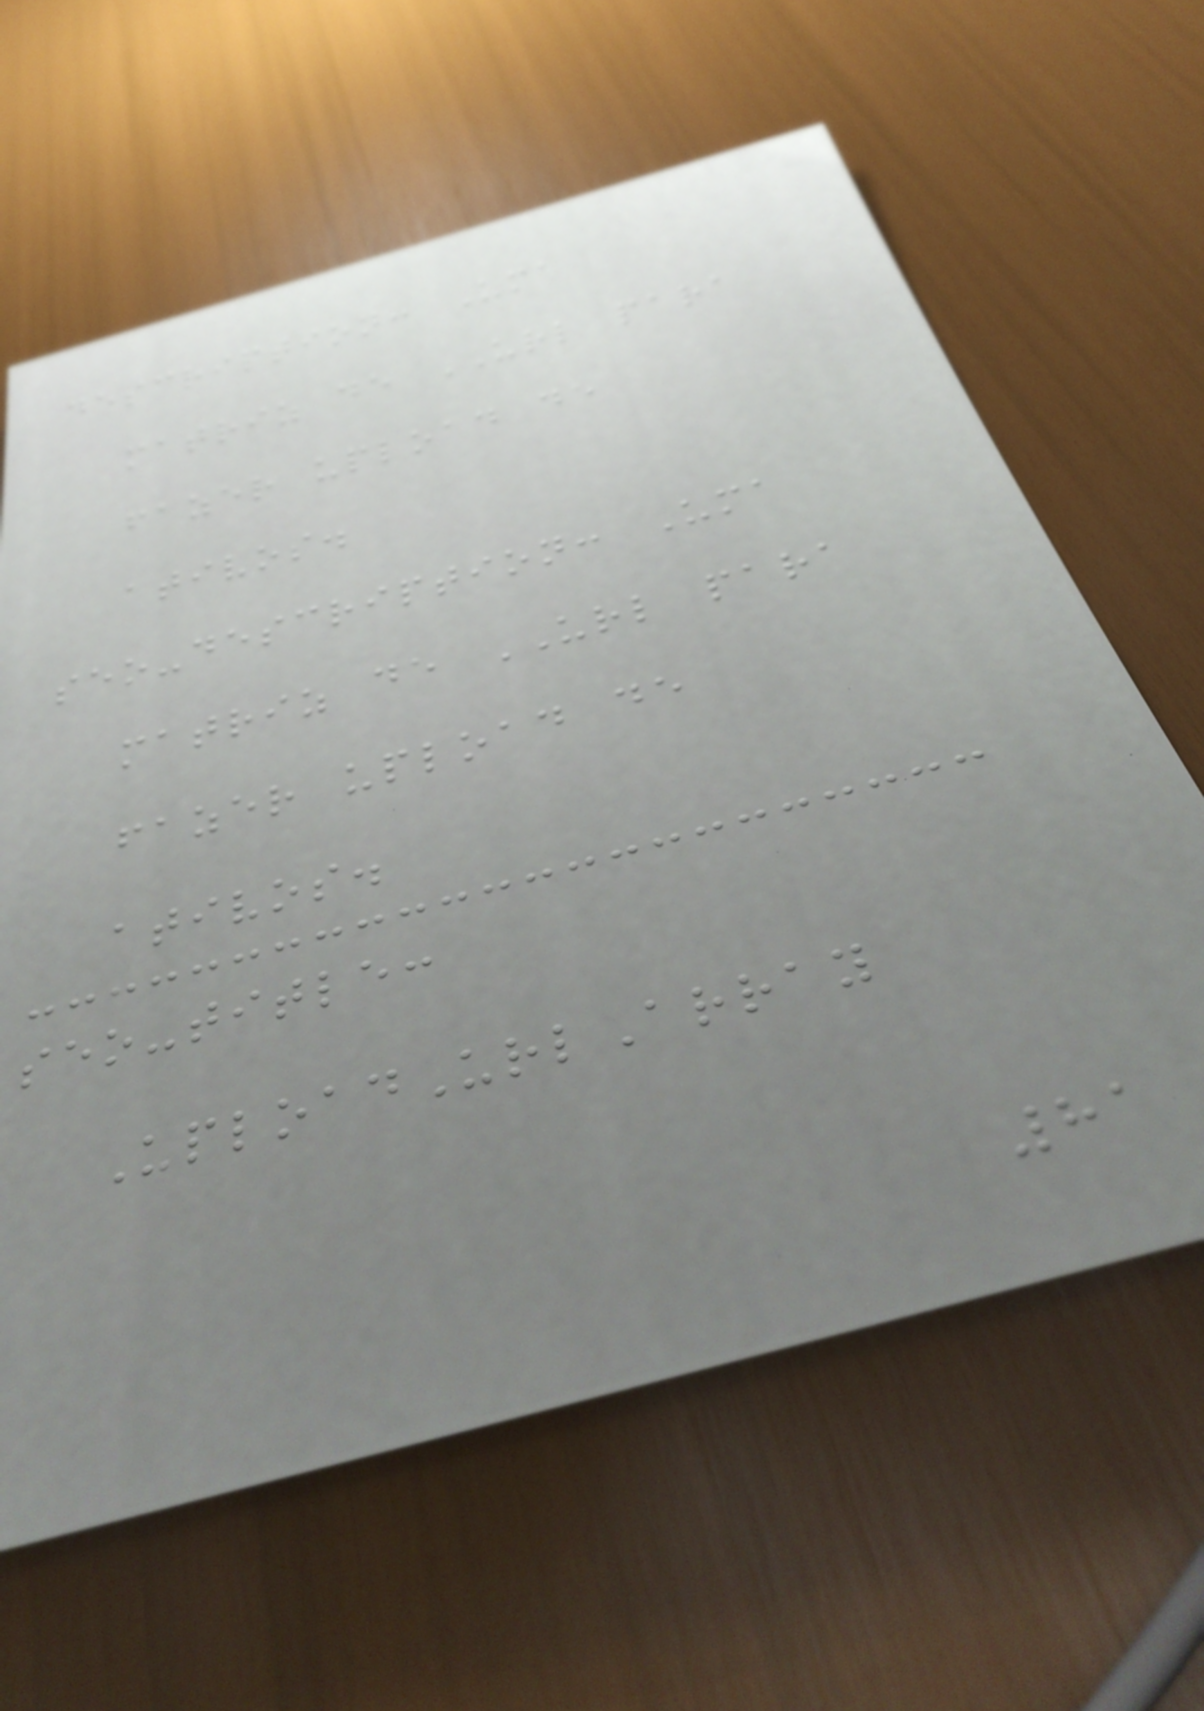description: Uma
matriz de URL para
fazer upload de
ativos.
seo-description: Uma
matriz de URL para
fazer upload de
ativos.
seo-title:
UploadUrlArray
81
